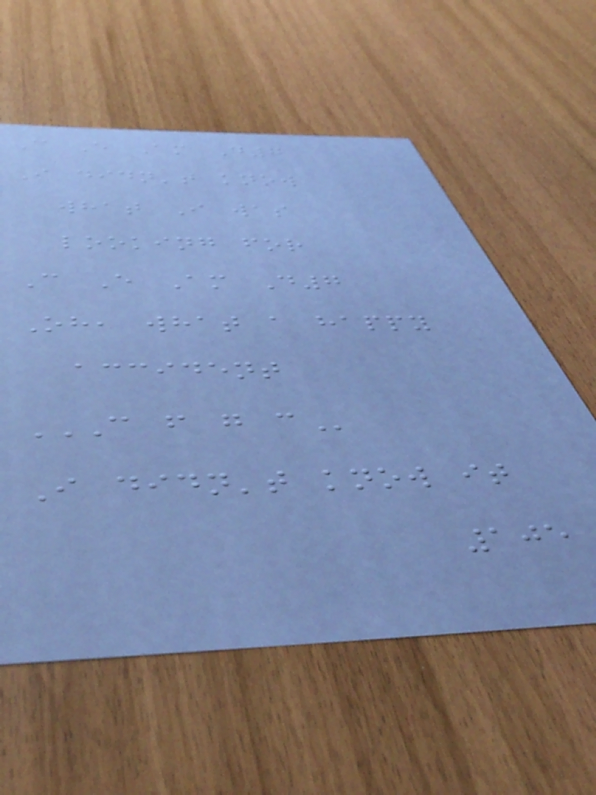C E Am D7
I didn't know
what I was
looking for
C E Am D7
Oh, what a happy
accident
C F G C
I didn't know it
105
